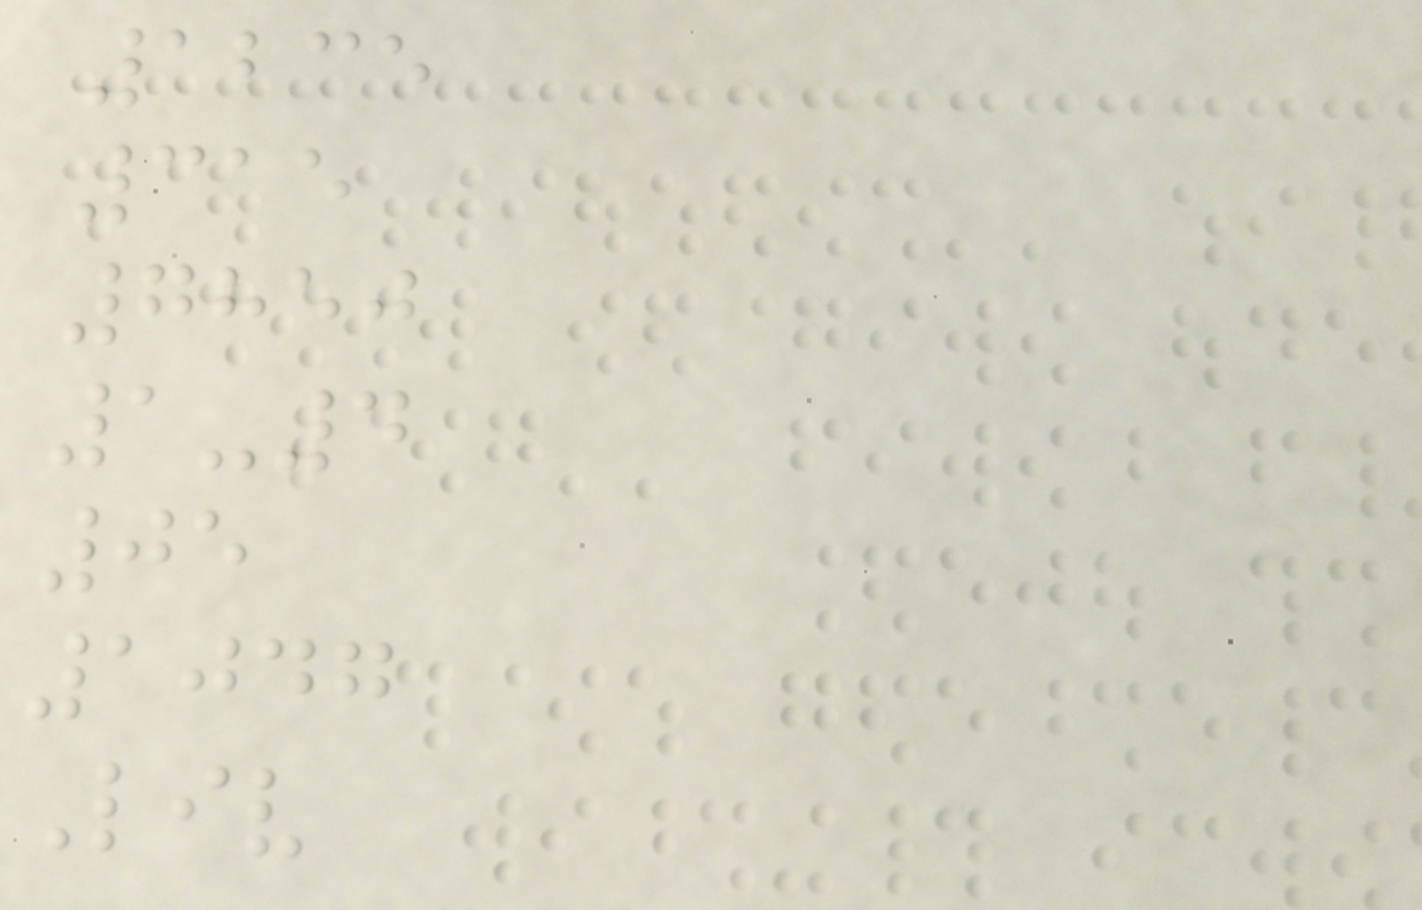1235
315
7850
1-4
05
1047
Liv
